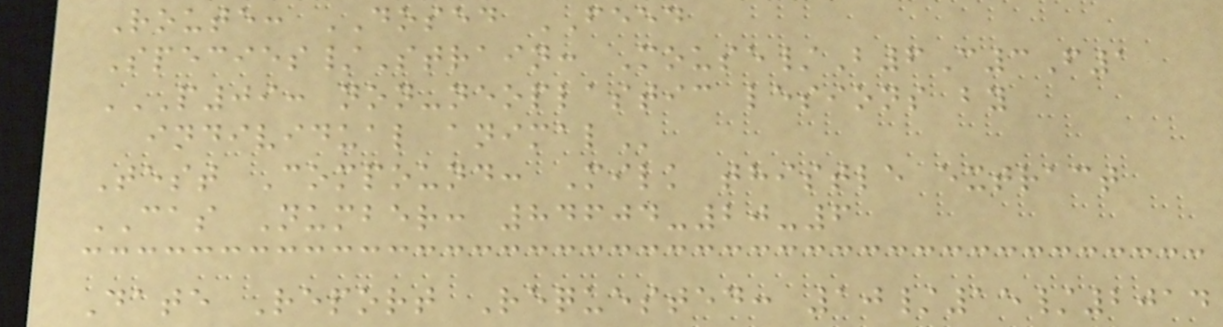Route: DOSED FEED
Species/Strain: Mouse/B6C3F1
P09: NON-NEOPLASTIC LESIONS BY
INDIVIDUAL ANIMAL
Test Compound: Milk thistle extract
CAS Number: 84604-20-6
Date Report Requested: 10/15/2014
